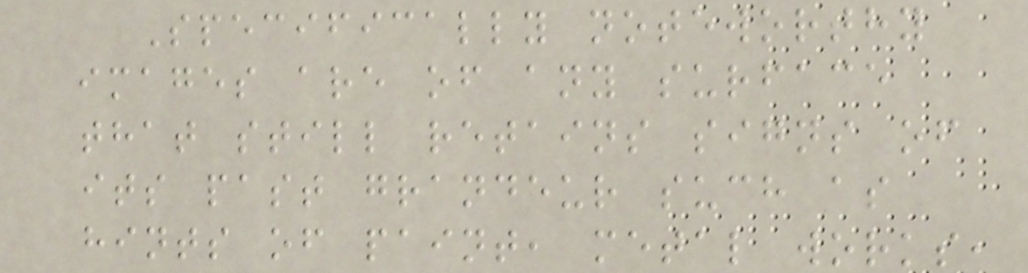Specifically noteworthy
images are of any surface
that still retains signs of
its past grandeur such as
hints of paint, metal works,
